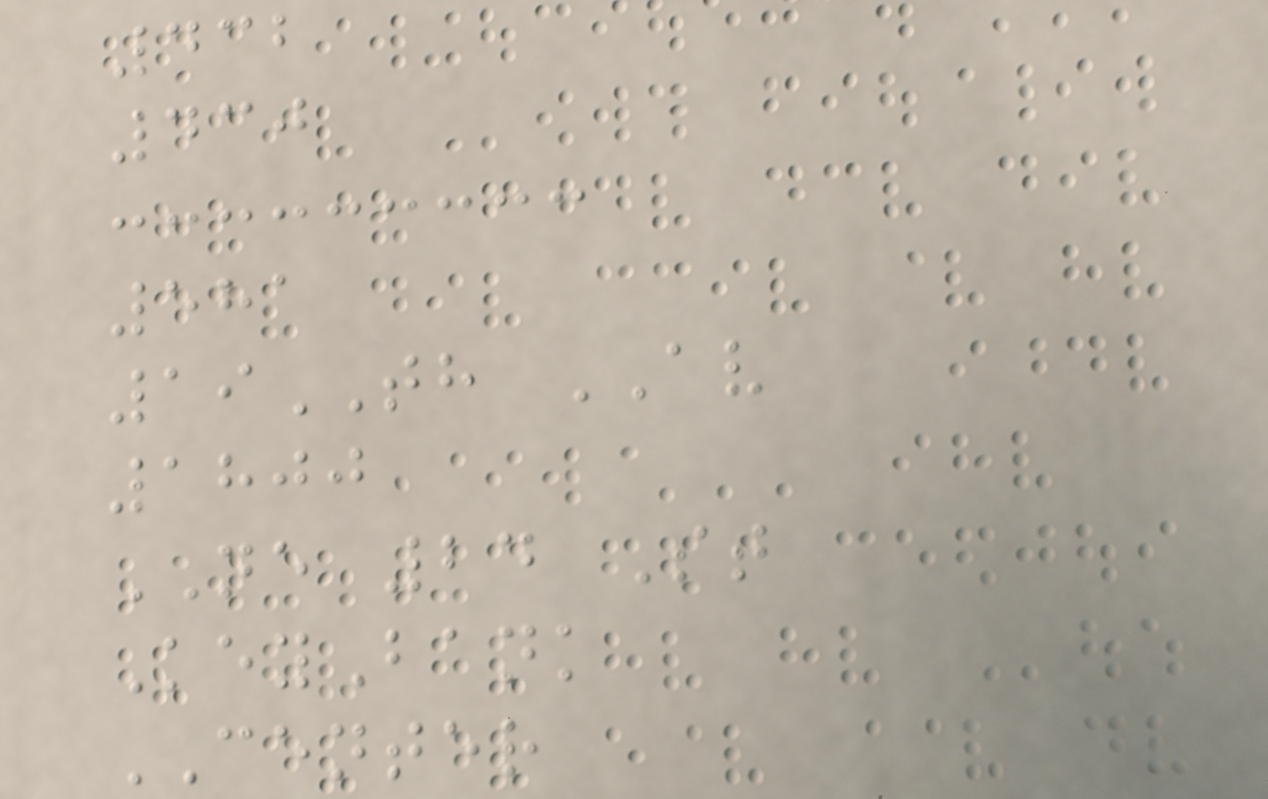432
430
581
19TH AV
1800
NE 24 St
KeyBank
CENTER
